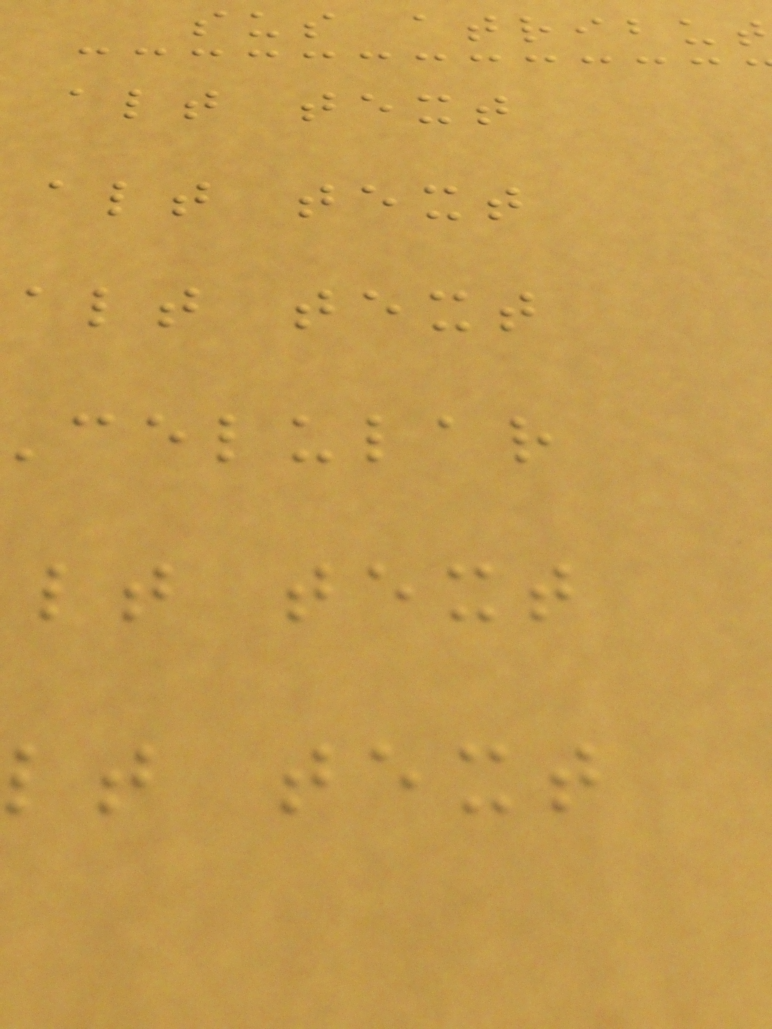sus atribut
alt text
alt text
alt text
celular
lt text
lt text
